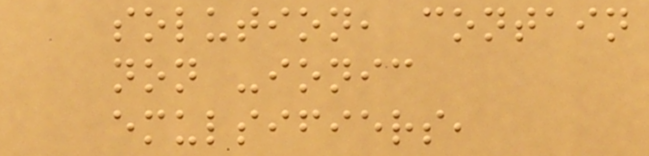solution, contain
non -ionic
emulsifiers,
